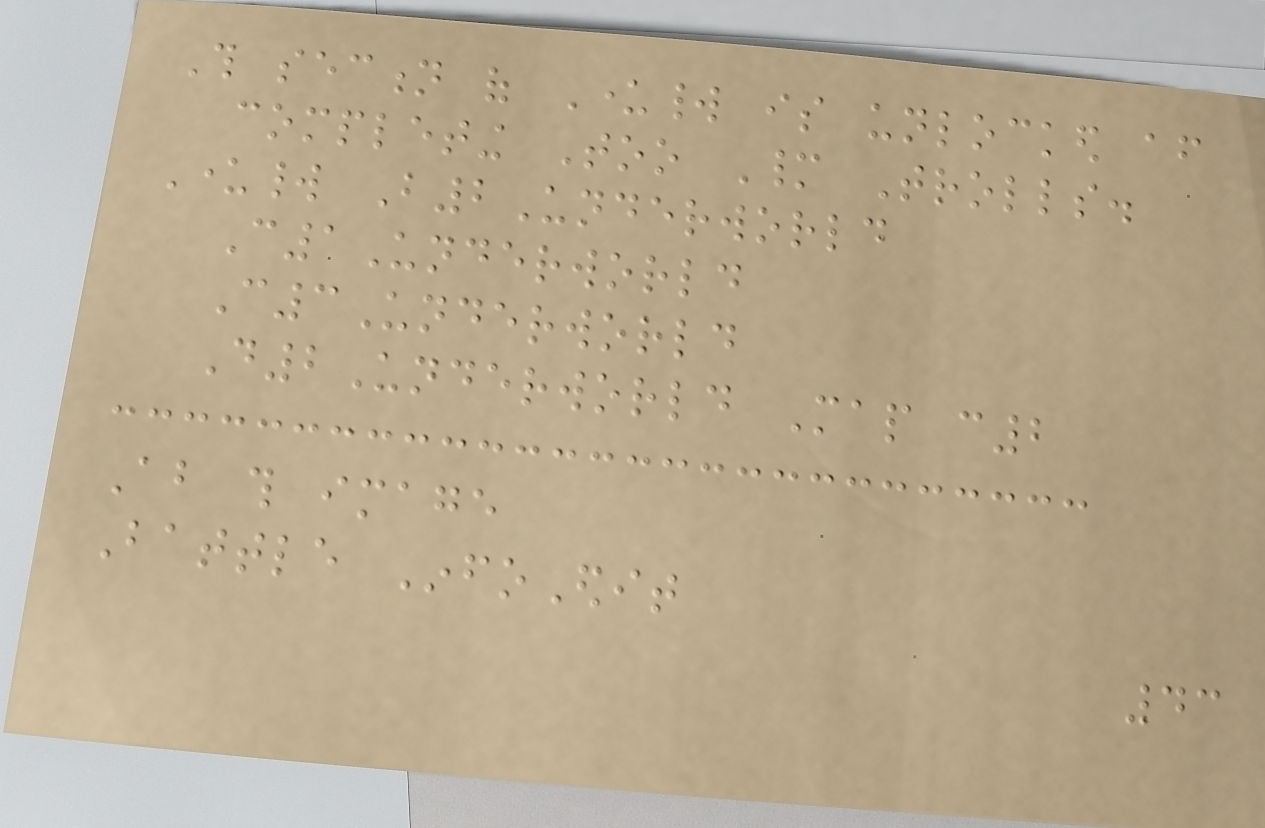This section of Underworld is unlocked after
completing Too Many Trolls.
Underworld B2Underworld
C1Underworld
C3Underworld
D2Underworld Map c2
About this image
Battle InfoEdit
43
